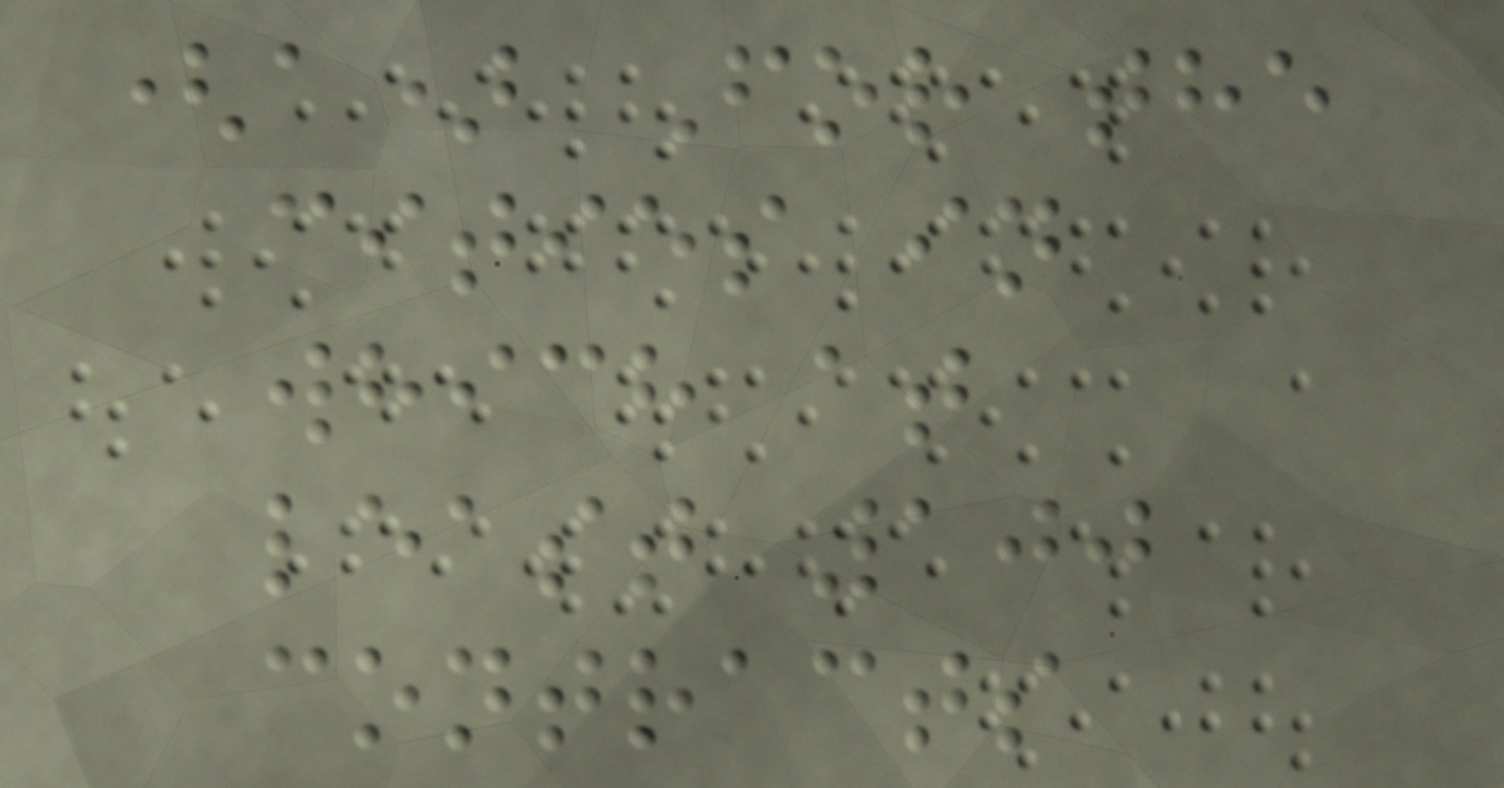(a) For the
cities in
which at
least 100
contracts
